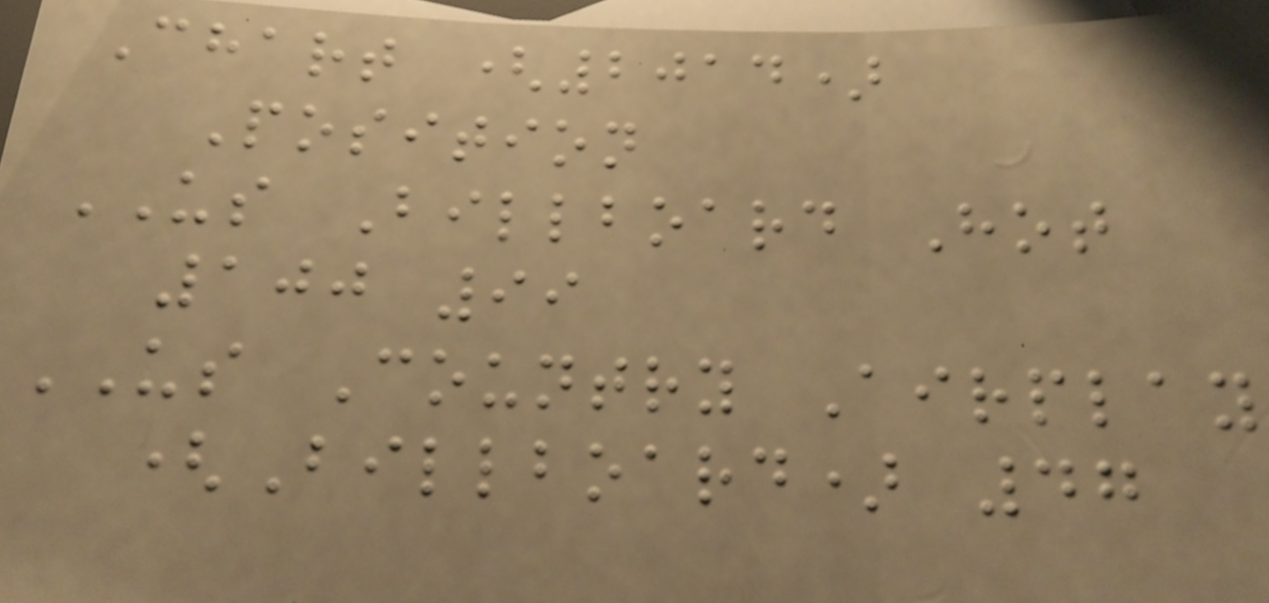Chart (2014)
Position
US Billboard Hot
100 99
US Country Airplay
(Billboard) 47
